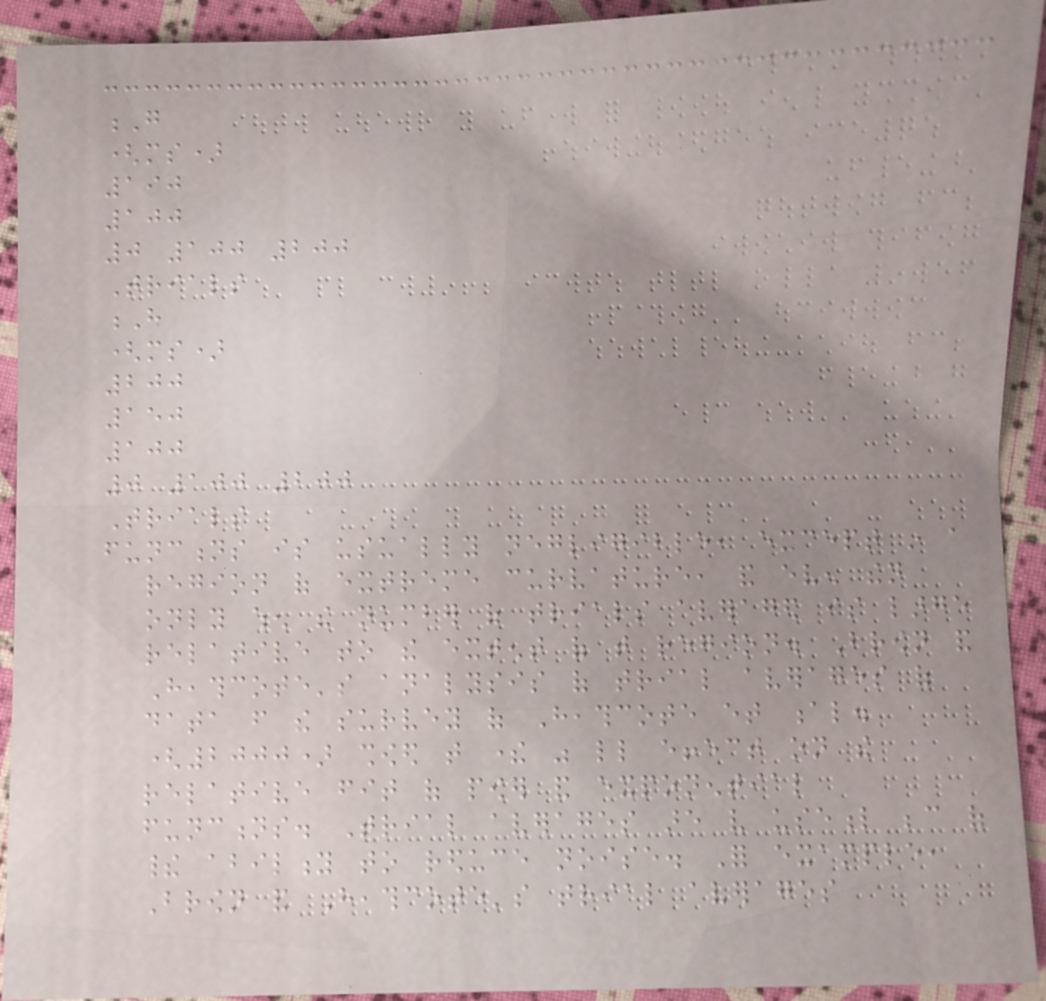G
(ms)
190
100
0 100 200
Trials
H
(ms)
200
150
100
0 100 200
Trials
functions is usually negligible, except in a
region of extreme curvature, and even then
only when the number of trials averaged is large
relative to the extent of that region. Brown and
Heathcote's analysis of trial averages of
data from the survey of Heathcote et al.
(2000) showed that there was little effect on the
relative fit of power and exponential
functions. Trial averages are very useful because of
their ability to reduce noise. For example,
Brown and Heathcote's trial averages
